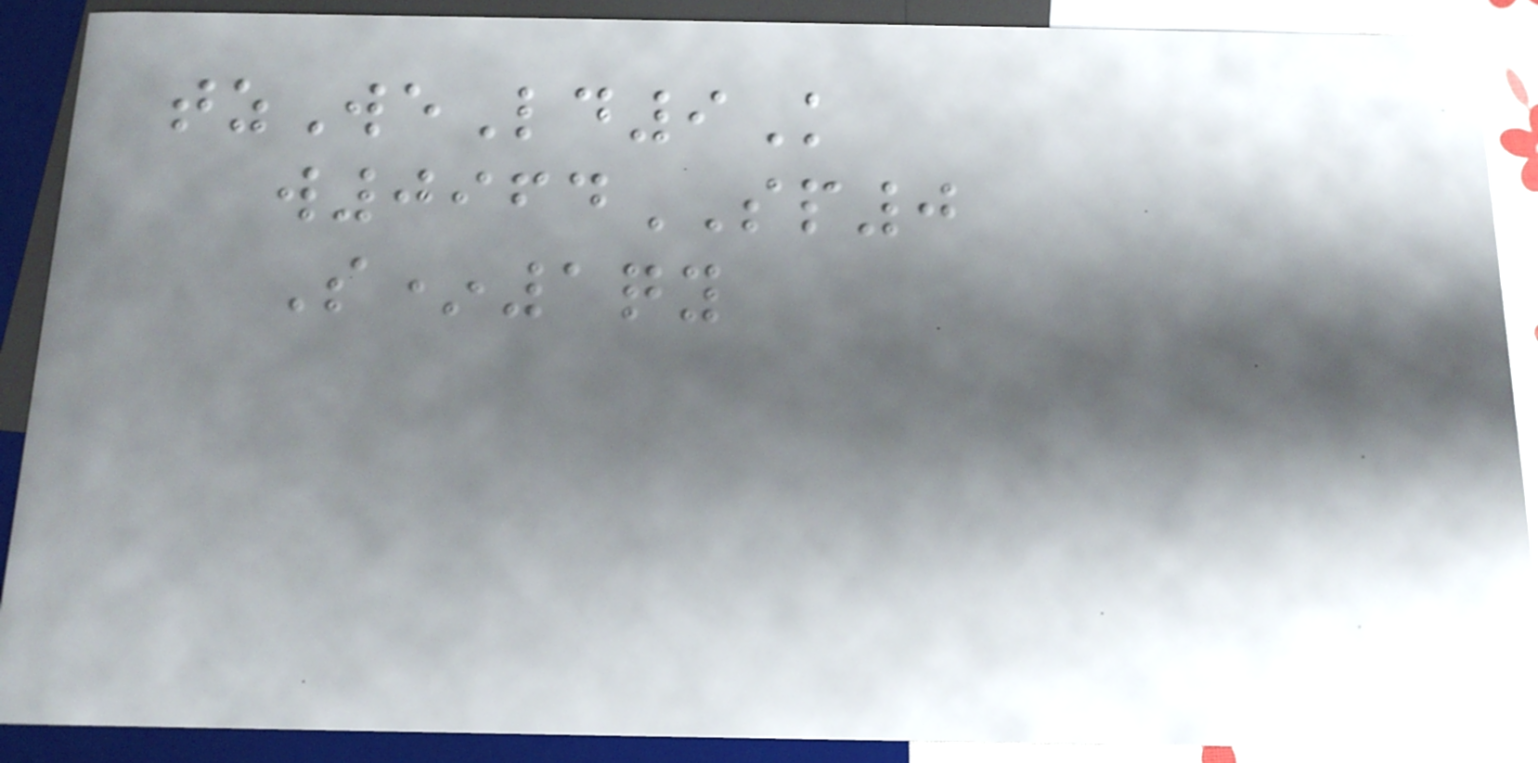tzWeLd9K
w0964SP0
S*1qy
